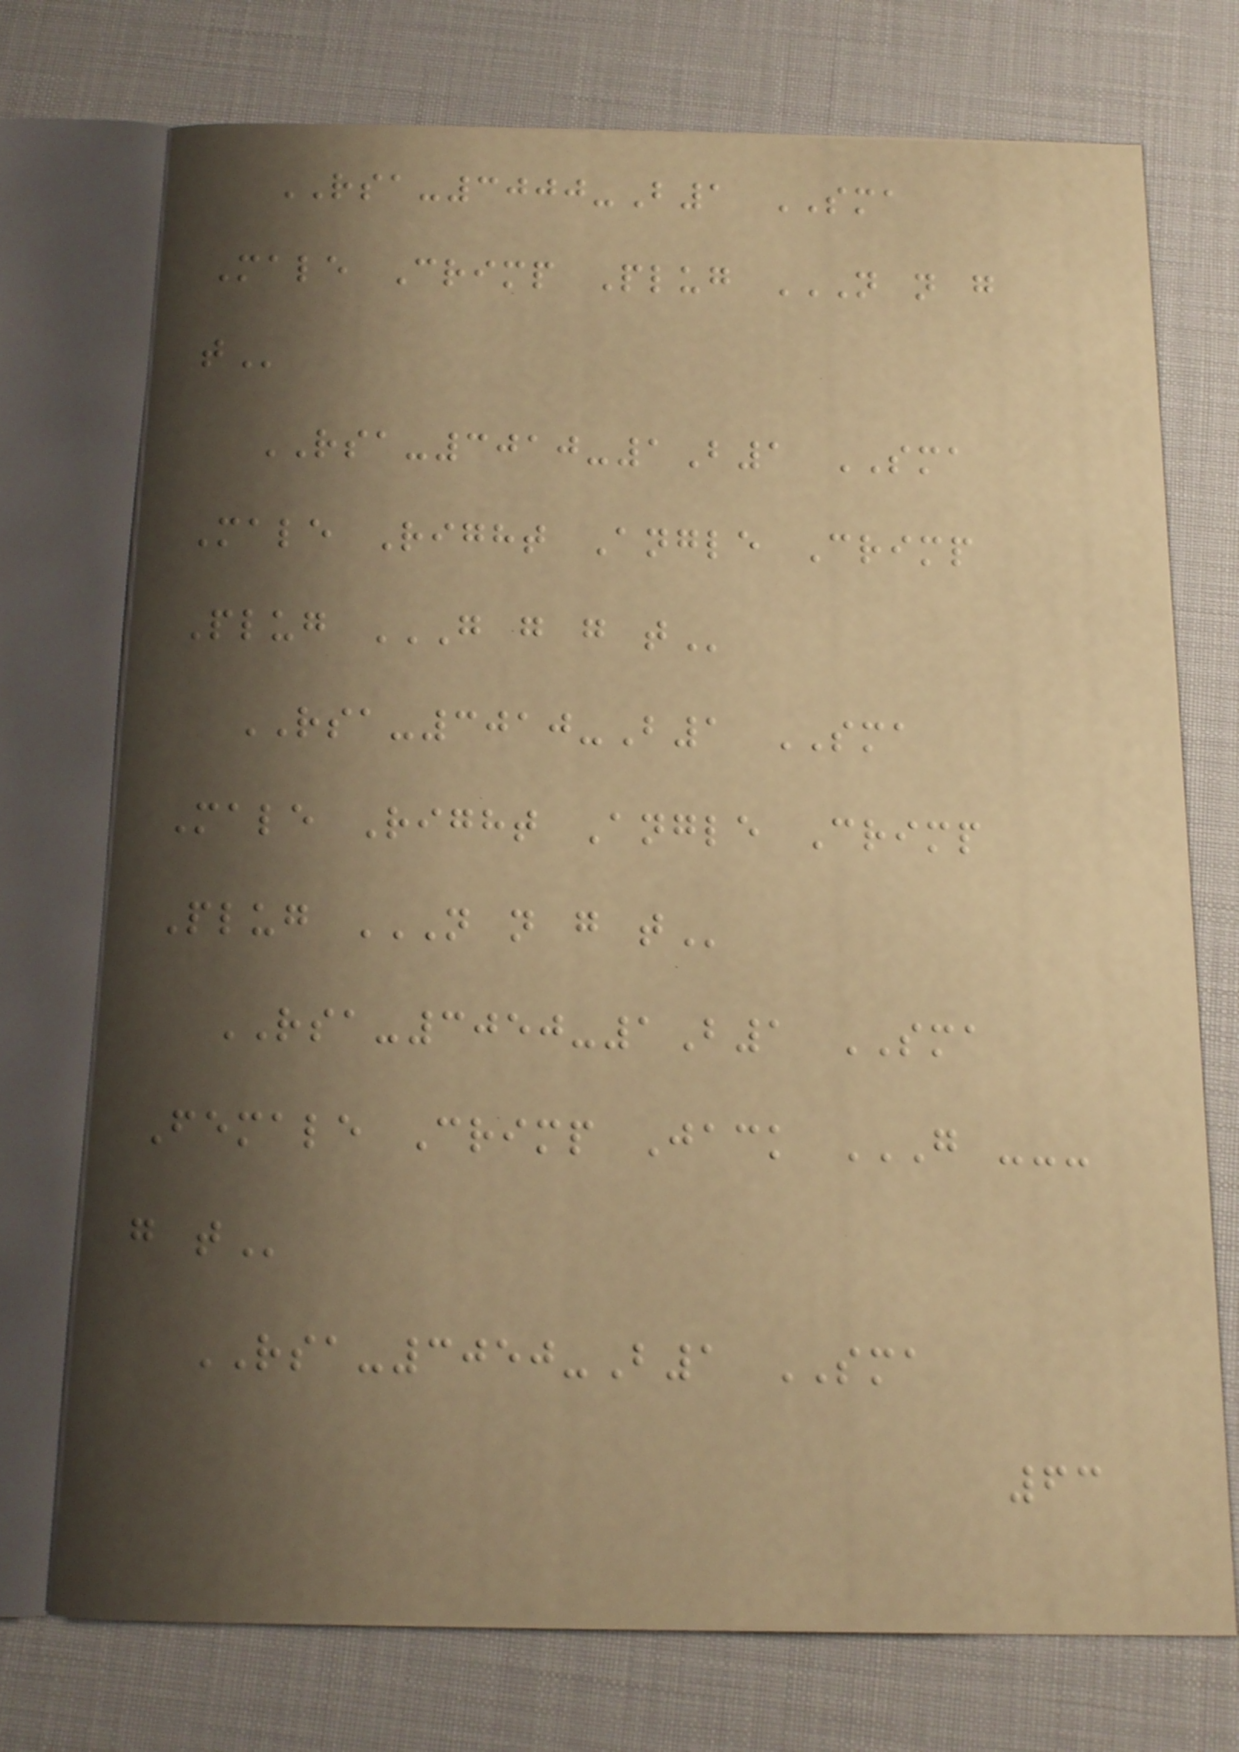RSA-3000-B1 SMA
Male Crimp Plug N N G
T
RSA-3010-1B1 SMA
Male Right Angle Crimp
Plug G G G T
RSA-3010-B1 SMA
Male Right Angle Crimp
Plug N N G T
RSA-3050-1B1 SMA
Female Crimp Jack G ---
G T
RSA-3050-B1 SMA
63
